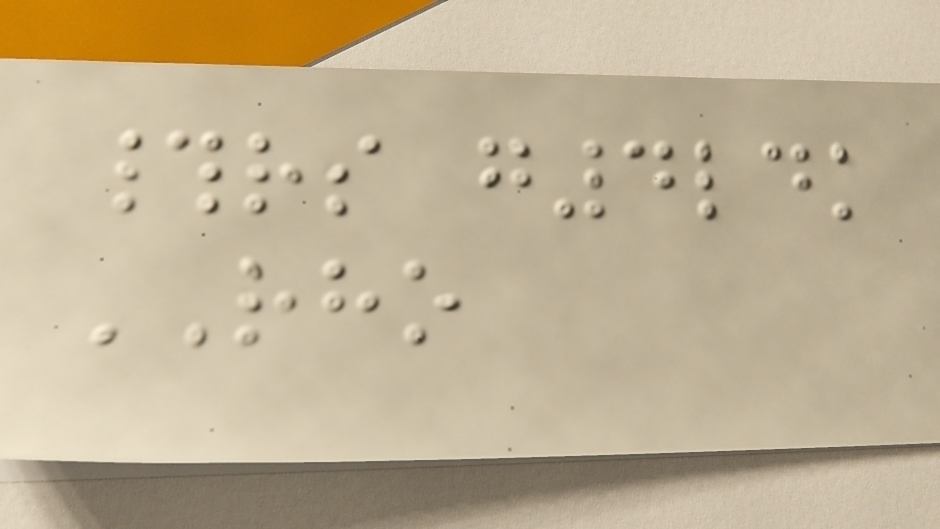#rs g4ldk
RHO
